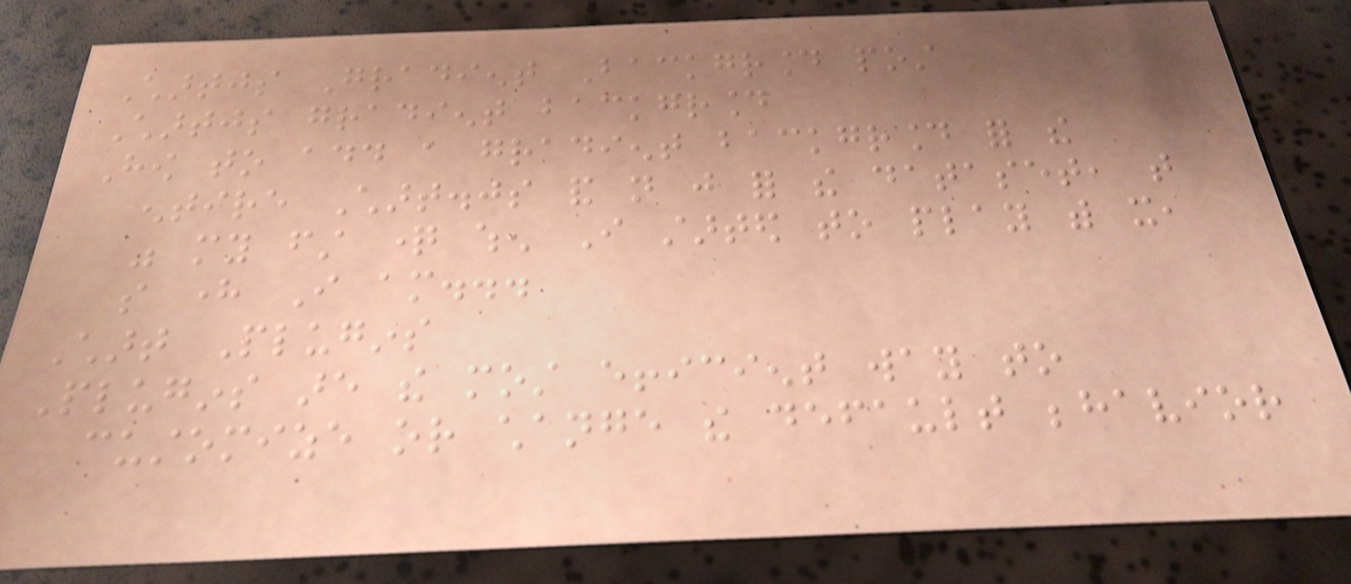Chartjs Gradient Background post
Chartjs gradient background
How to add a gradient background for the
entire Chart.js and not just for the dataset, that
was my first question when I started to play with it,
so here I am...
Chart Plugins
Plugins are the most efficient way to
customize or change the default behavior
